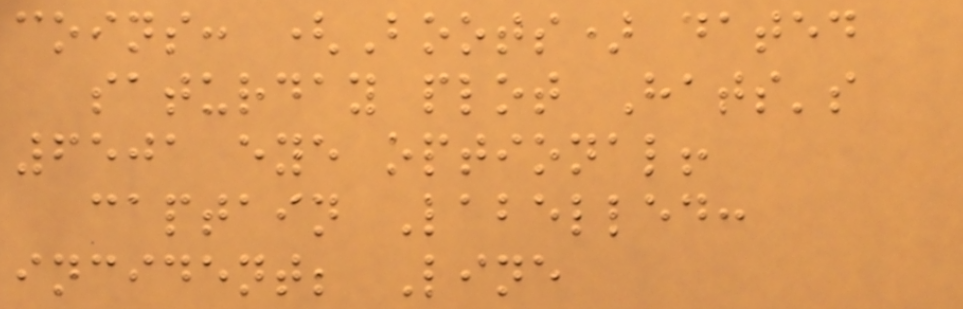coins: (Boots) dated
saturday plot Hats's
6501 eye optional!
captain Labelled:
incident; Line
